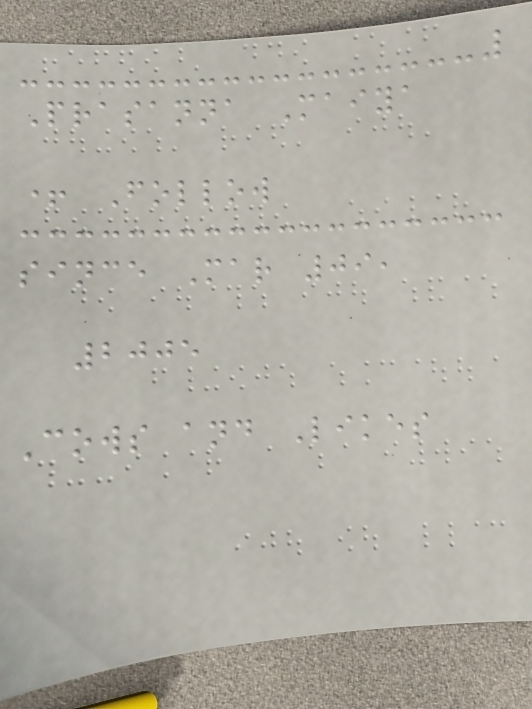Prasanna Maiya
+ Follow
since Mar 09,
2005
Cows and Likes
